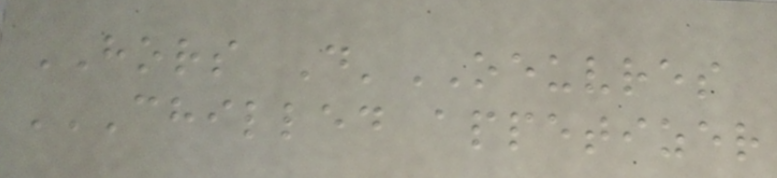HORS D'OEUVRES
CHILLED APPETIZER
